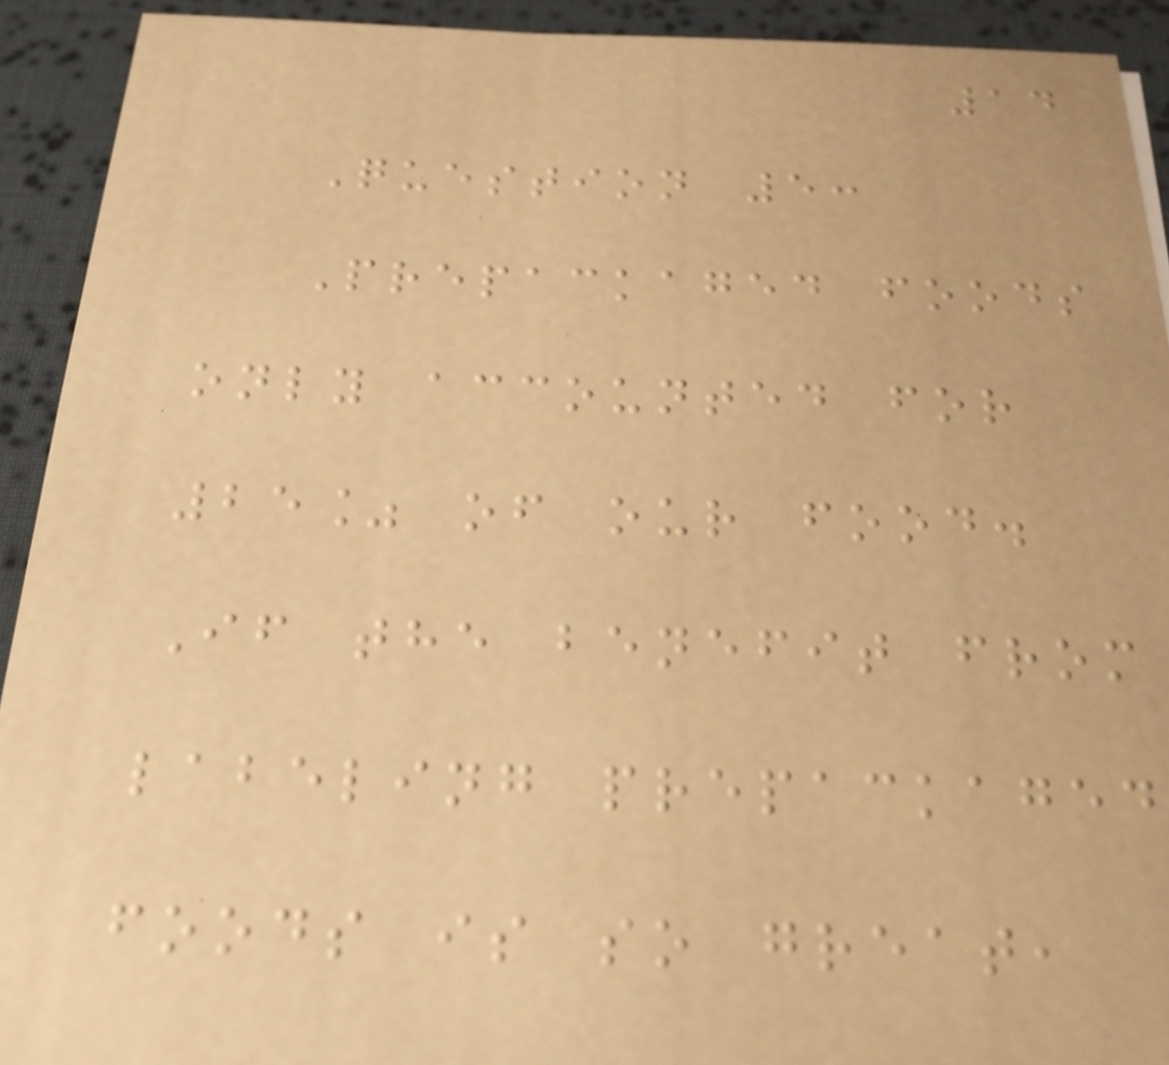14
Question 5:
Prepackaged foods
only accounted for
25% of our food.
If the benefit from
labeling prepackaged
foods is so great,
